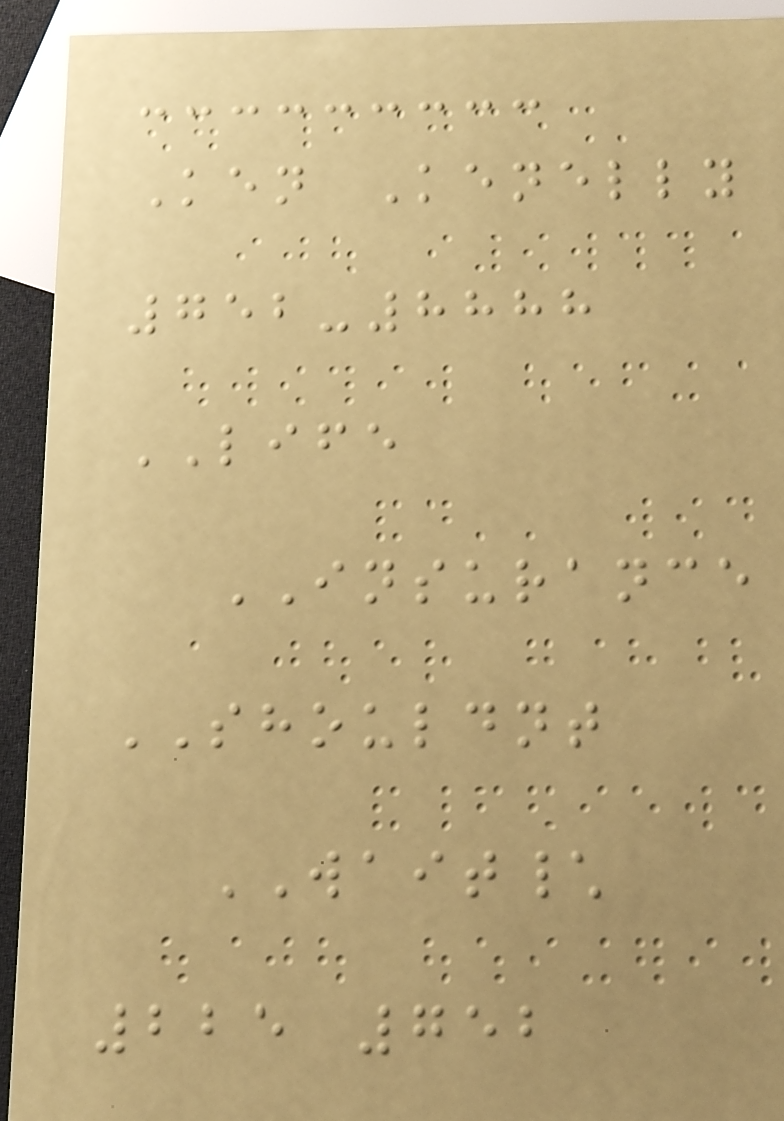Ken Kenelly
752-8888
LIFE
INSURANCE
SHOULDNT
WAIT\
225 752
